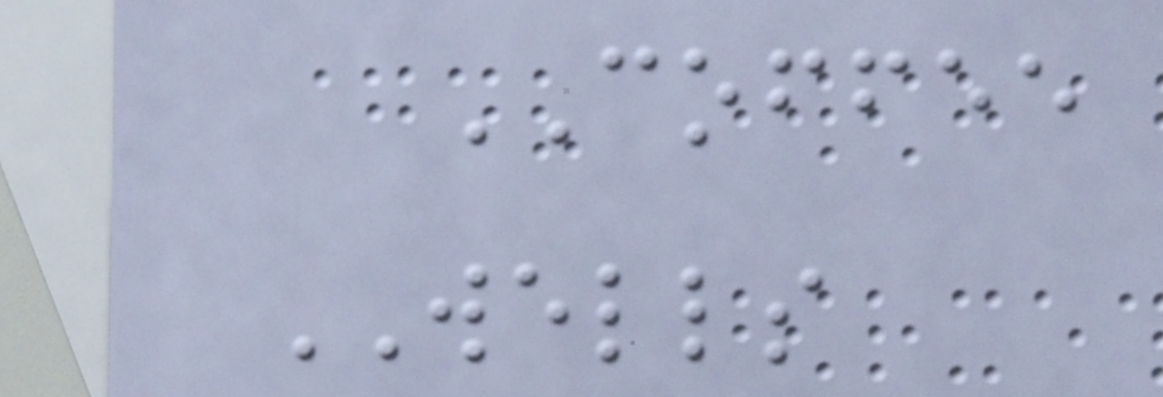COFFEE
WELLS
